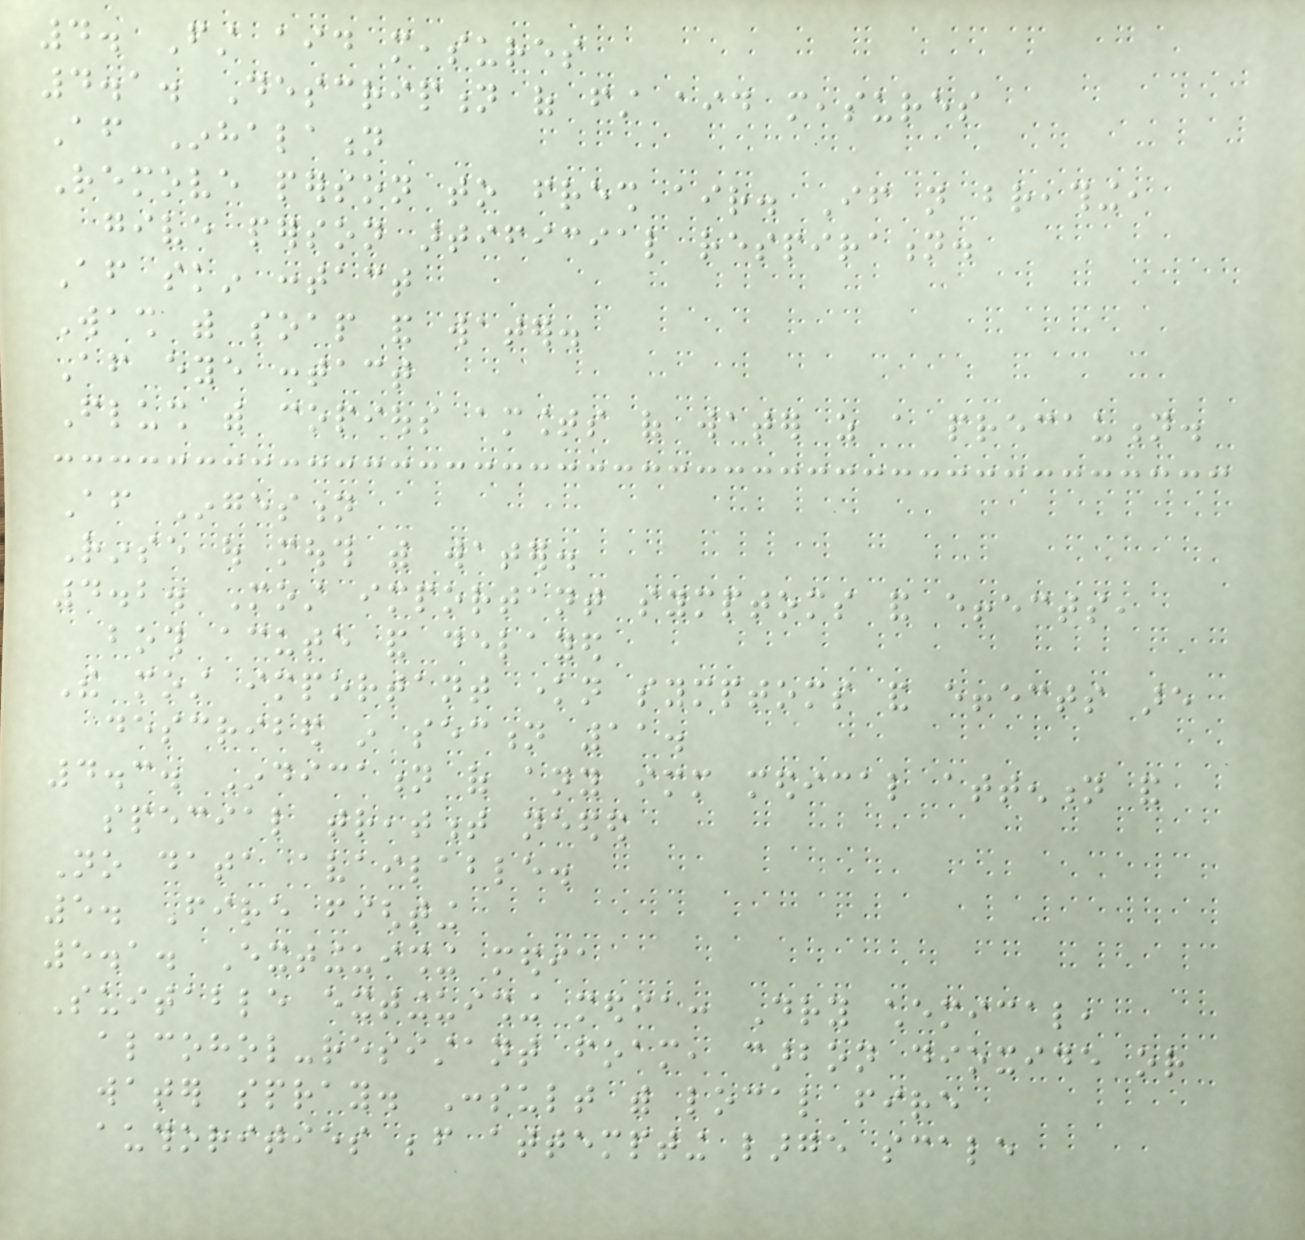4. First aid measures
4.1. Description of first aid measures
After Inhalation
Remove person to fresh air. If not breathing,
give person artificial respiration.
After skin contact
Wash with soap and water.
After eye contact
Flush with copious amounts of water as a precaution.
After Ingestion
Rinse out mouth with water.
4.2. Most important symptoms and effects,
both acute and delayed
The most important known symptoms and effects are
described in section 11.
4.3. Indication of any immediate medical attention and
special treatment needed
No data available.
5. Fire fighting
5.1. Extinguishing media
Suitable extinguishing media: Dry chemical,
alcohol-resistant foam, carbon dioxide or
water spray. Consult with local fire
authorities before attempting large scale
